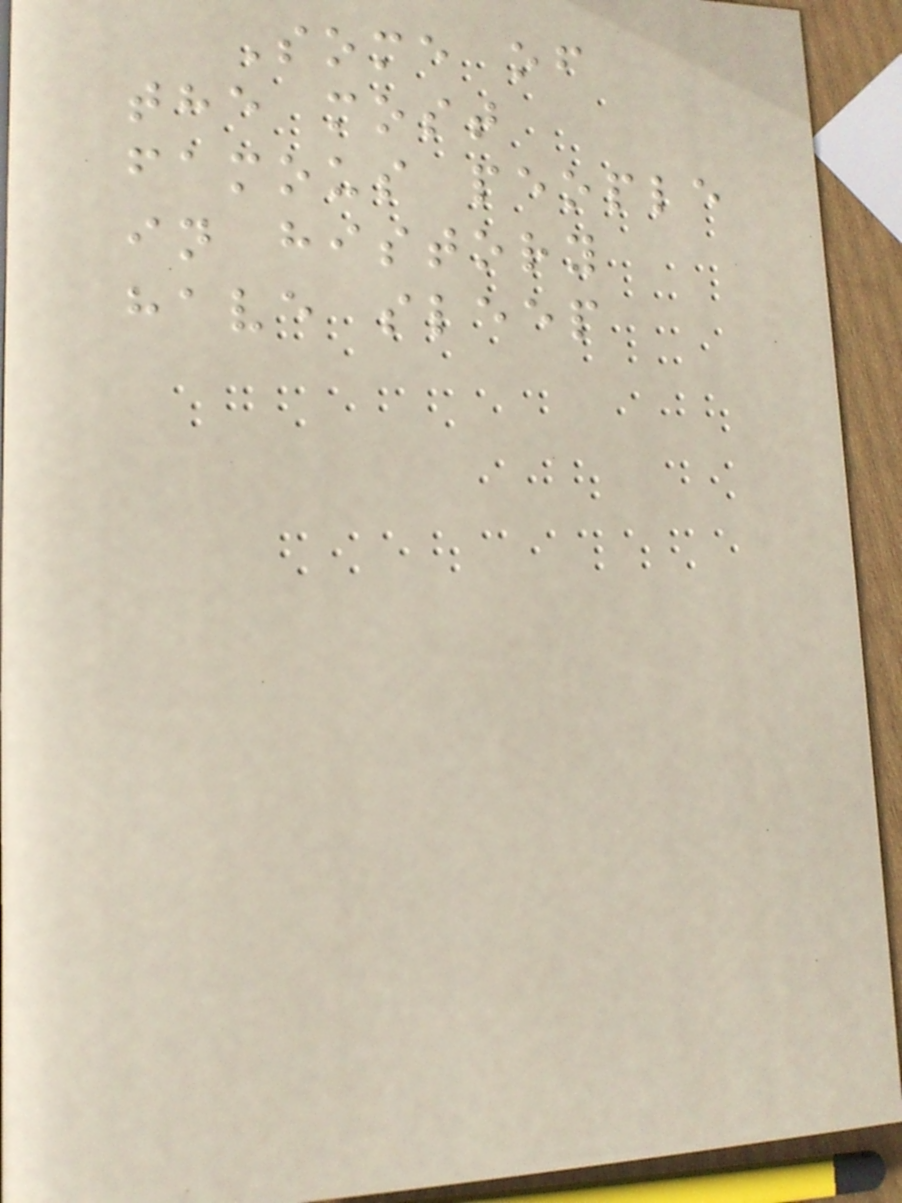Some of
the most
famous people
in history
have sleep
